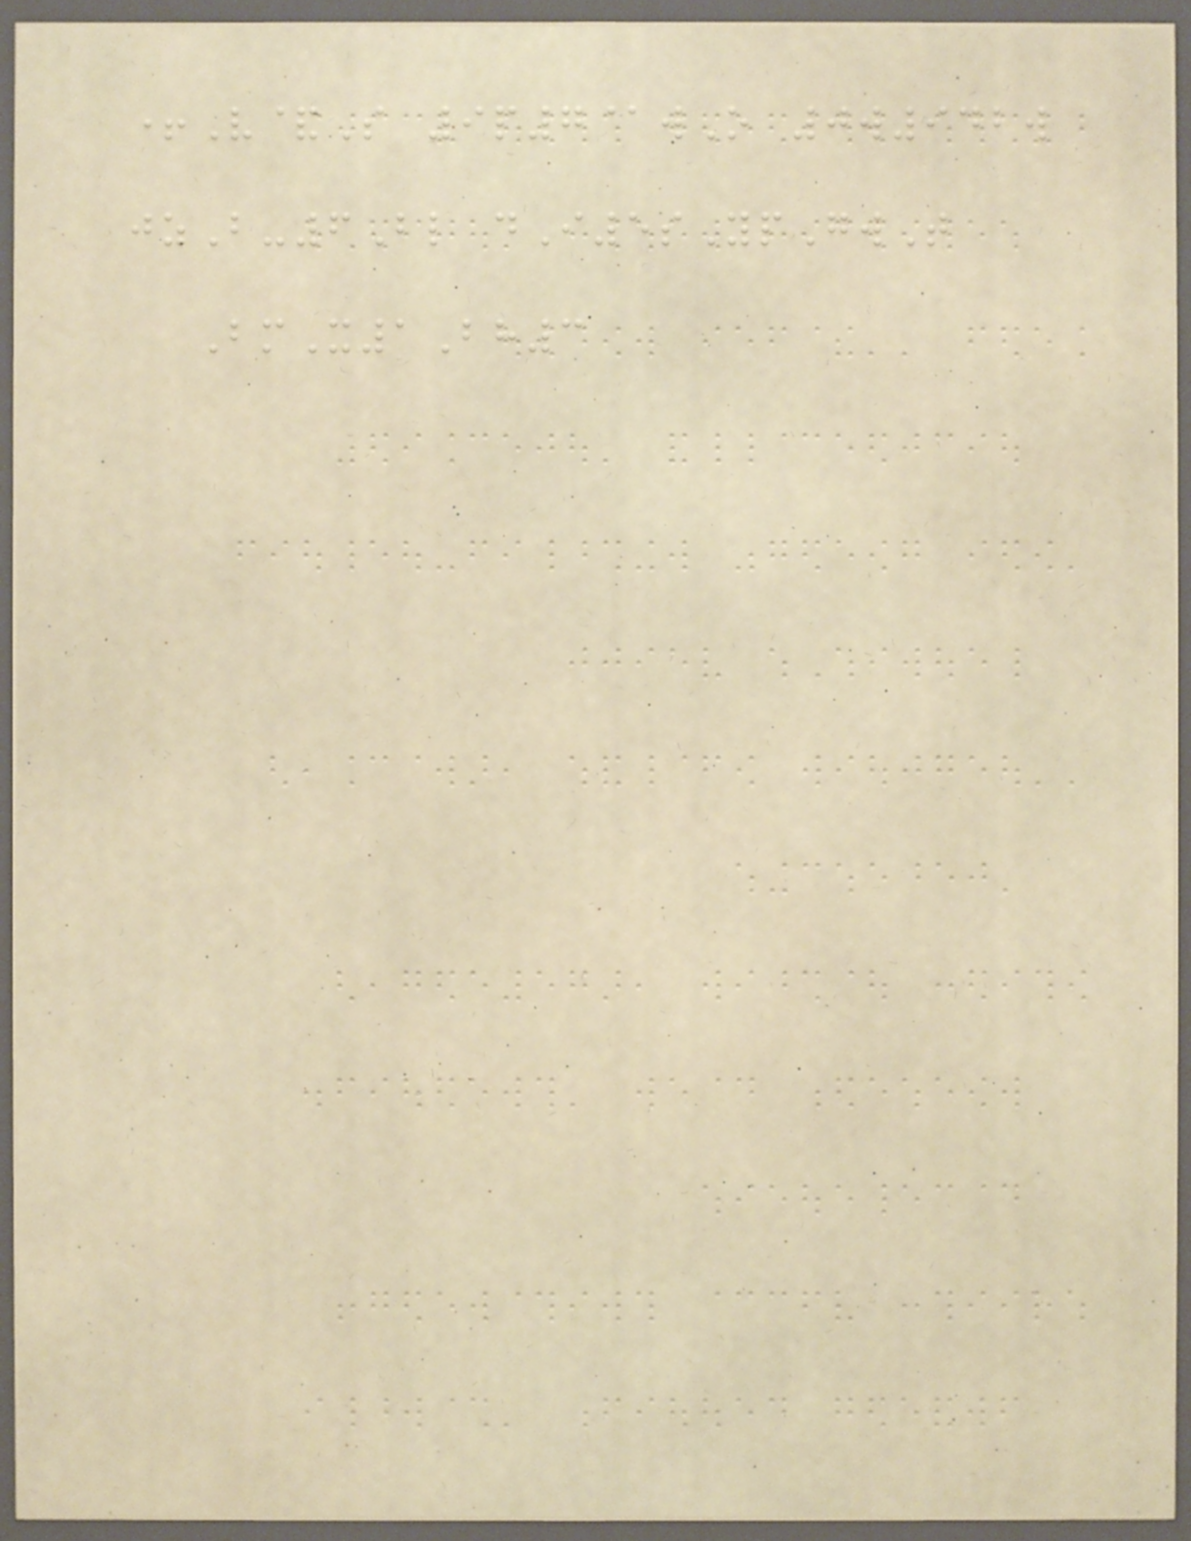+V&S 9p7@wO 0w942w
jzB-6Bl dI5sYpGwT
BmX1Bh3
